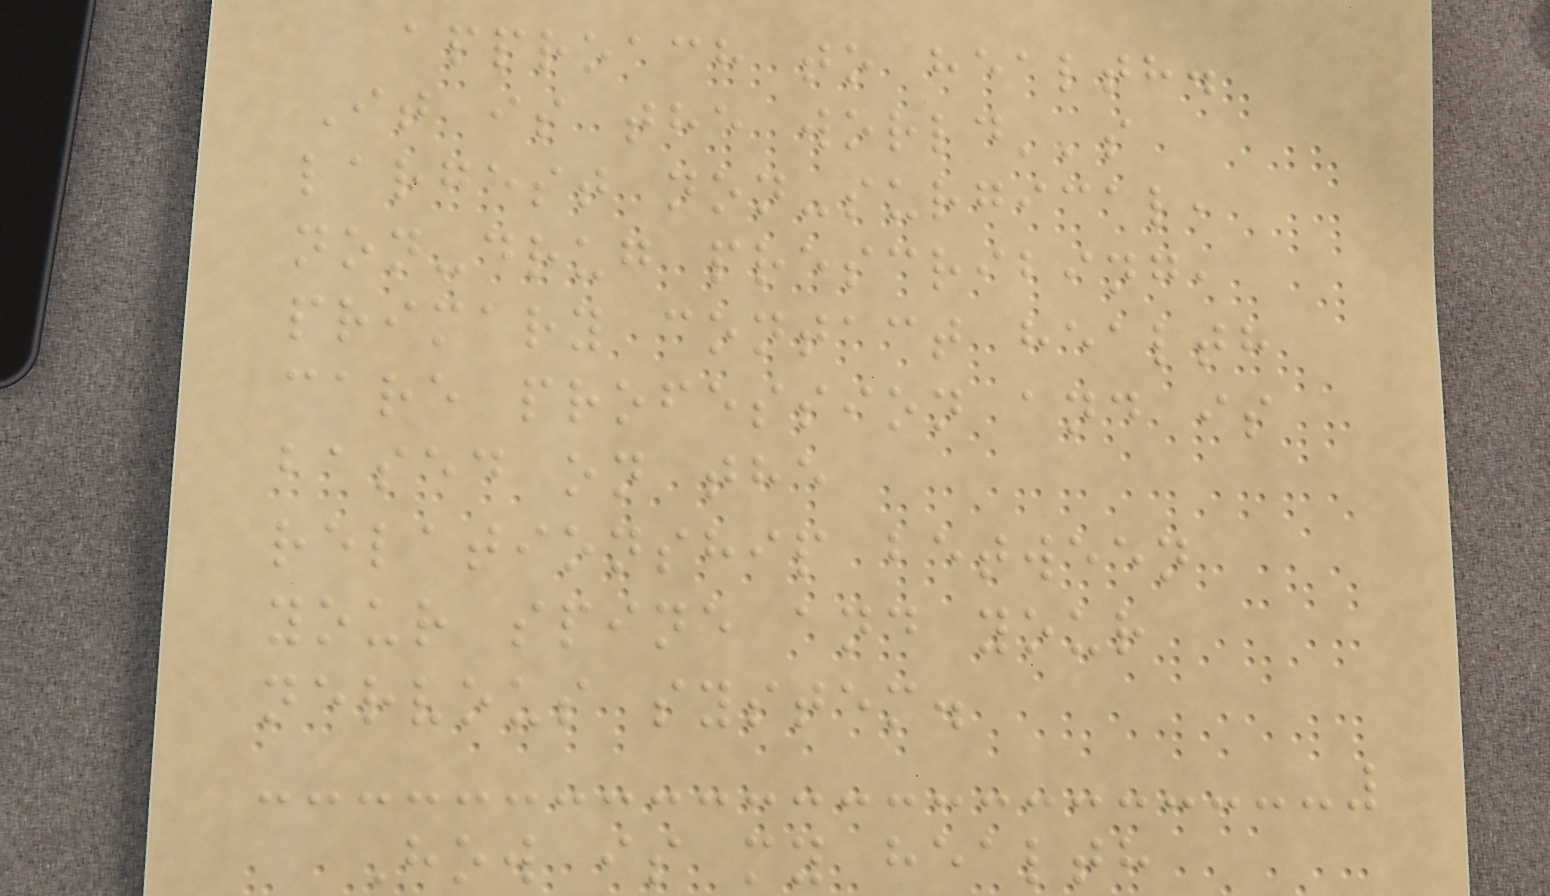approach to health.
It is the world''s
largest non-surgical,
non-drug prescribing,
primary contact health
care profession and is
based on the
relationship between
your spine and your
nervous system.
How is my health
